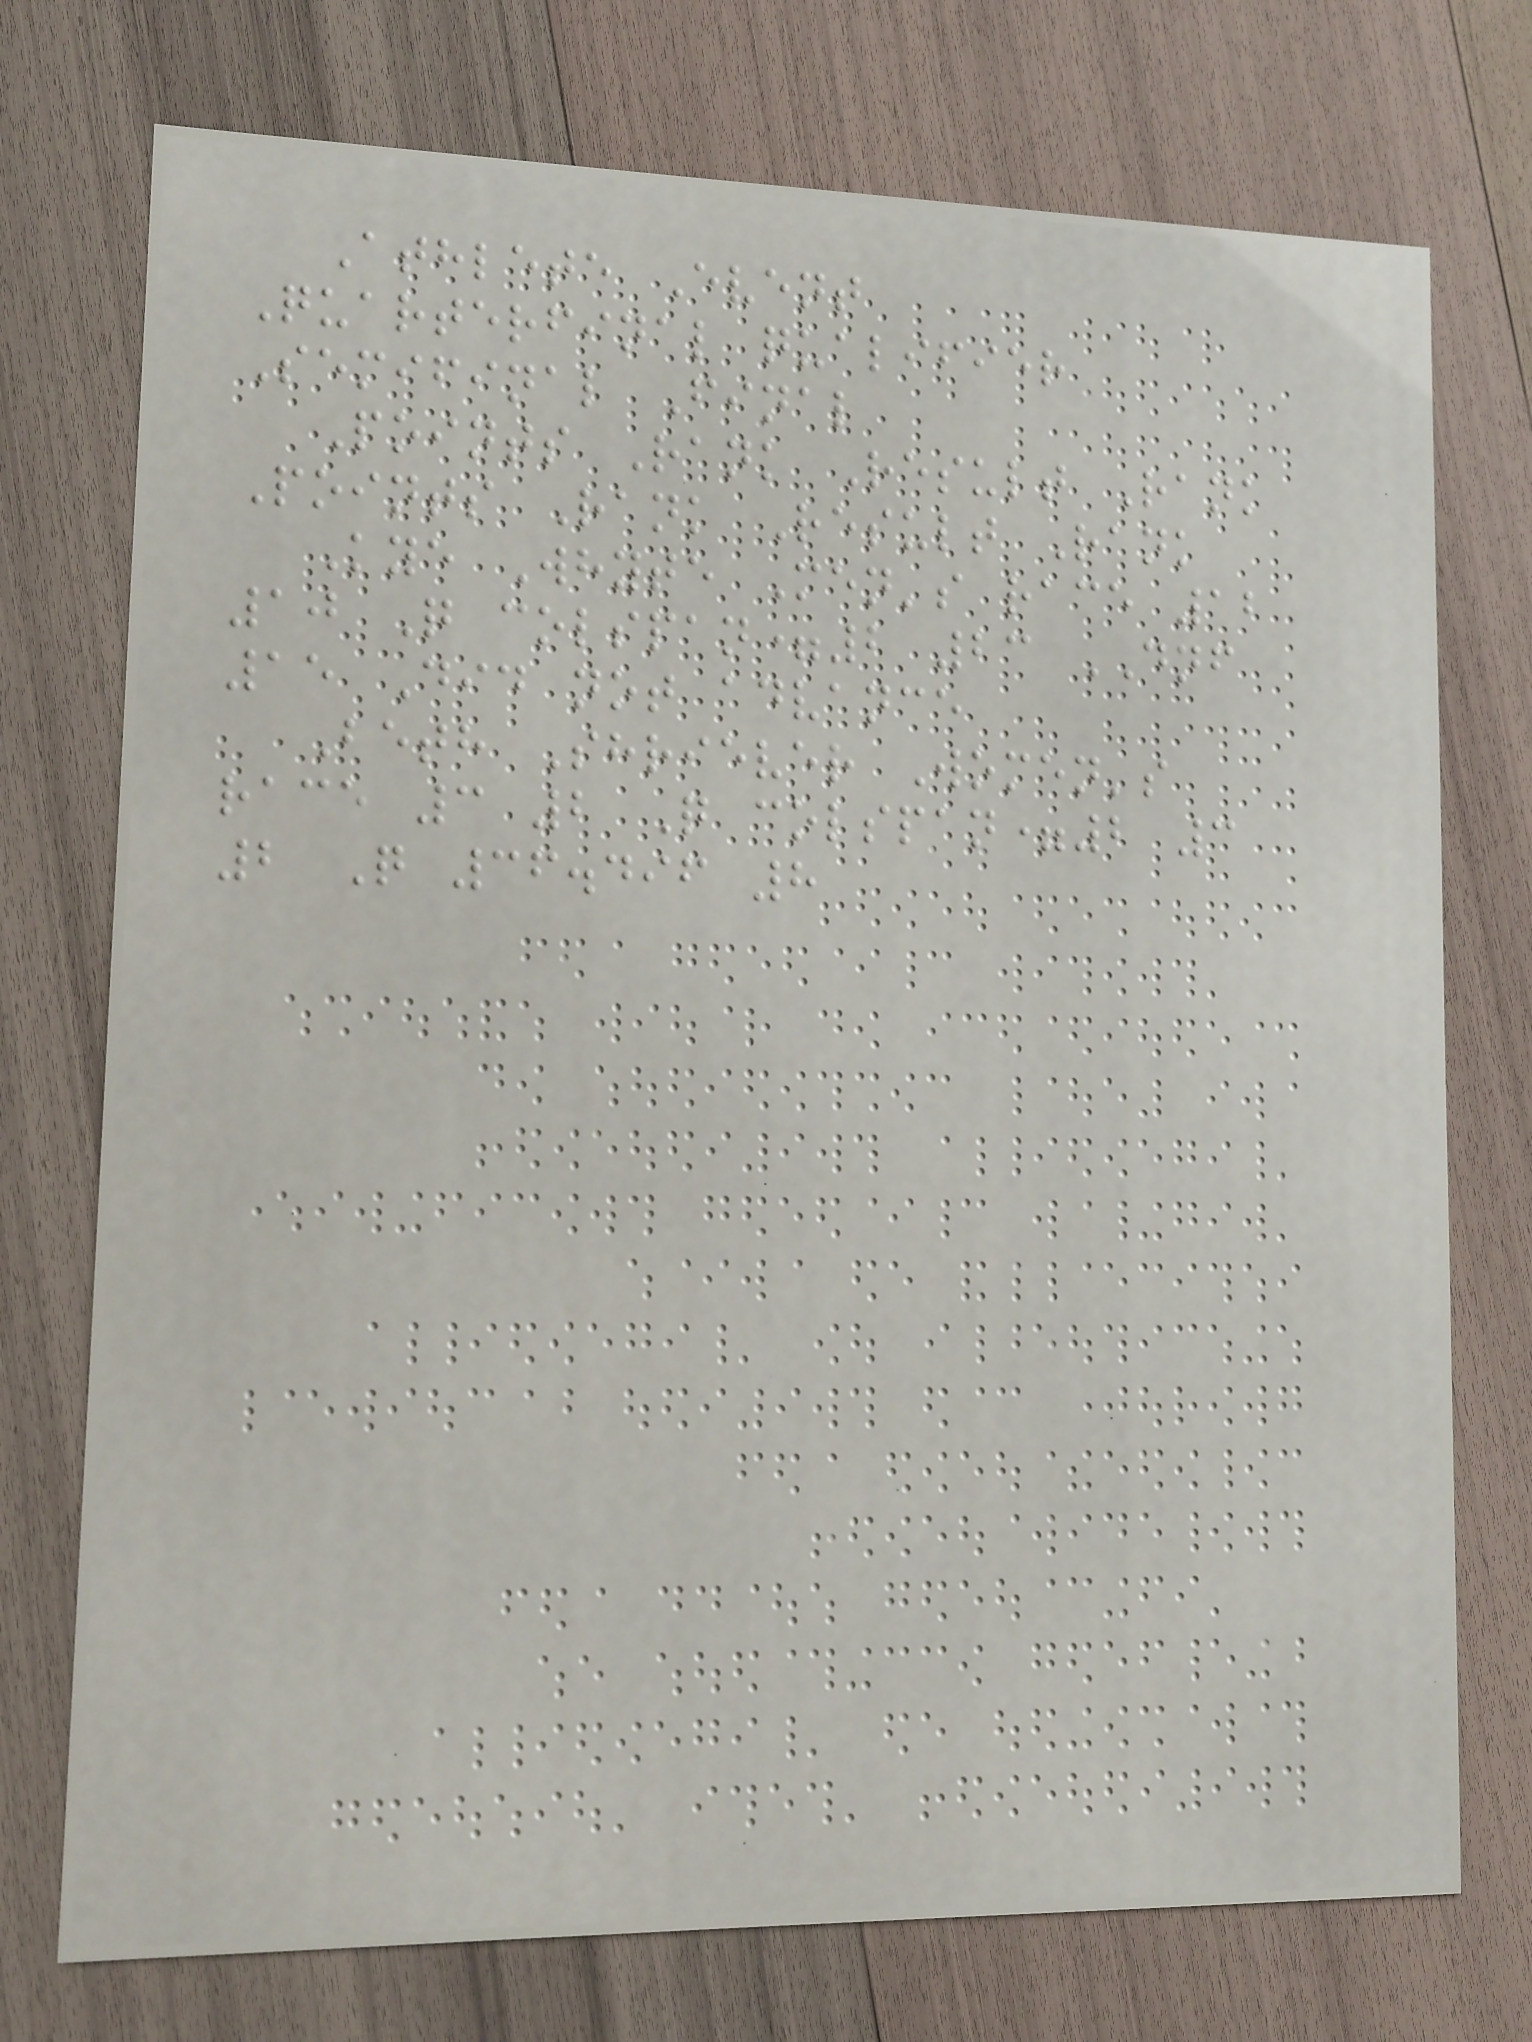Athlete Event
Quarterfinal qualifier
Semifinal Final
Points Rank Result Rank
Points Rank Result Rank
Kye Whyte Men's race 12
10 Q colspan=2 23 DNF
15 Did not advance
Beth Shriever Women's
race 3 2 Q colspan=2 3
2 Q 36.496 8
